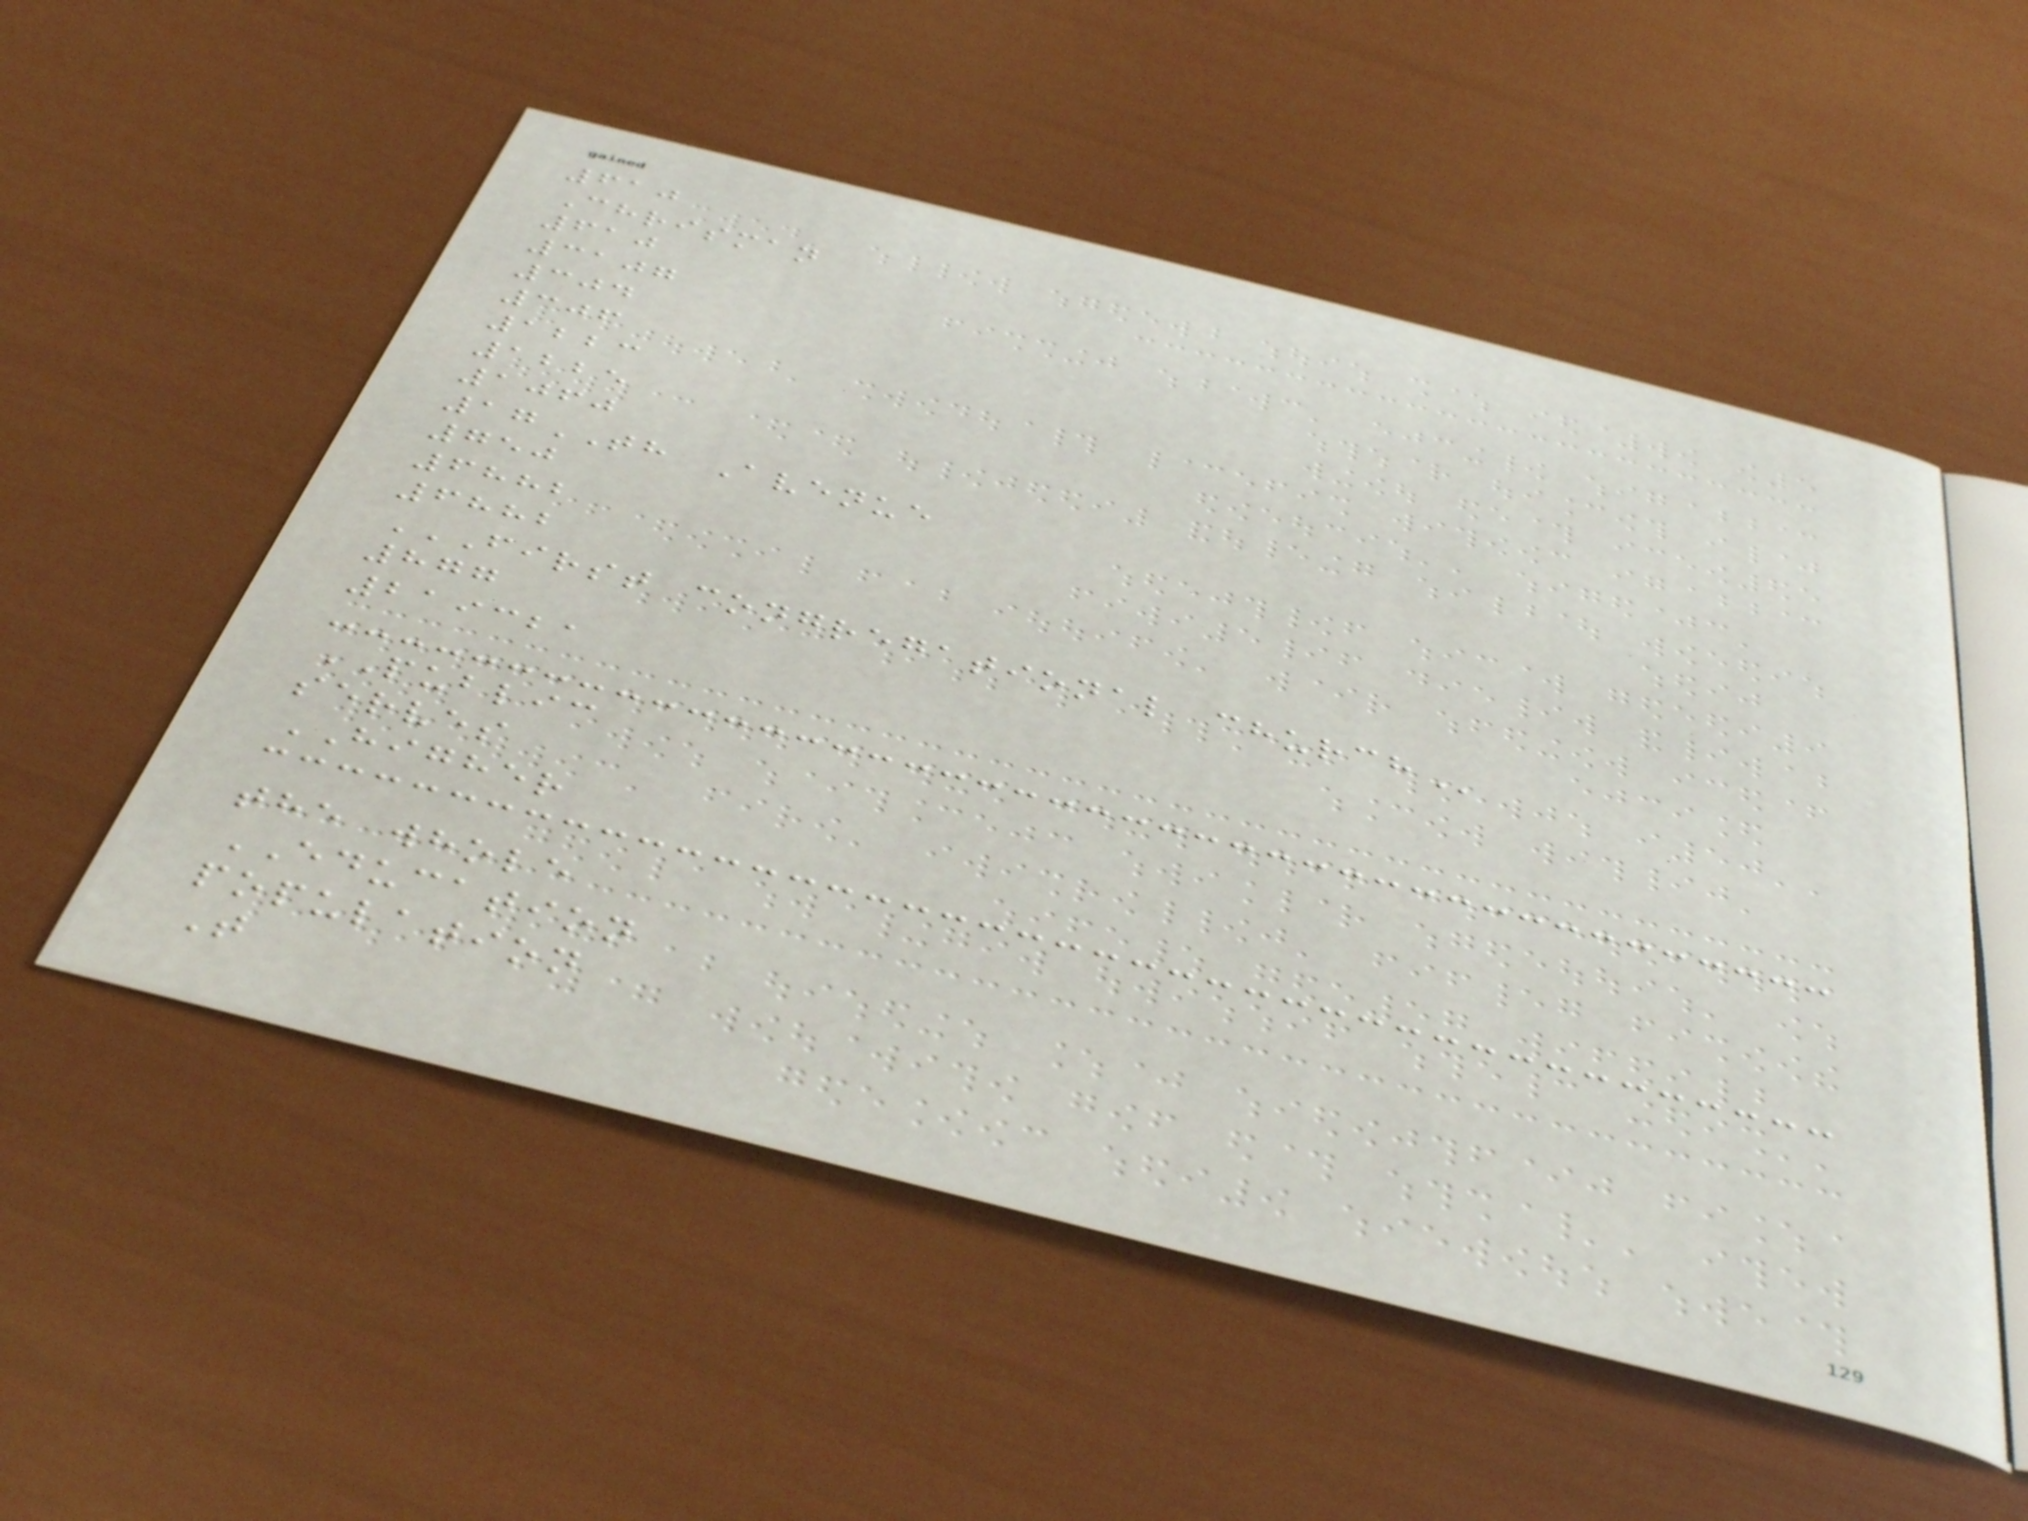610
Chrisman
610
3107
304
306
1223
1225
1060
17TH Avenue
750
6882
6882
FIRST CONGREGATIONAL CHURCH
877
219321
PUBLIC
serves
HIGHER
the whole
EDUCATION
population
T
